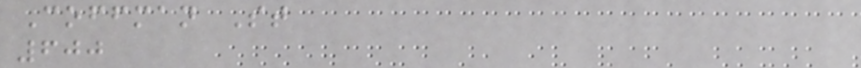Coffman St
600
